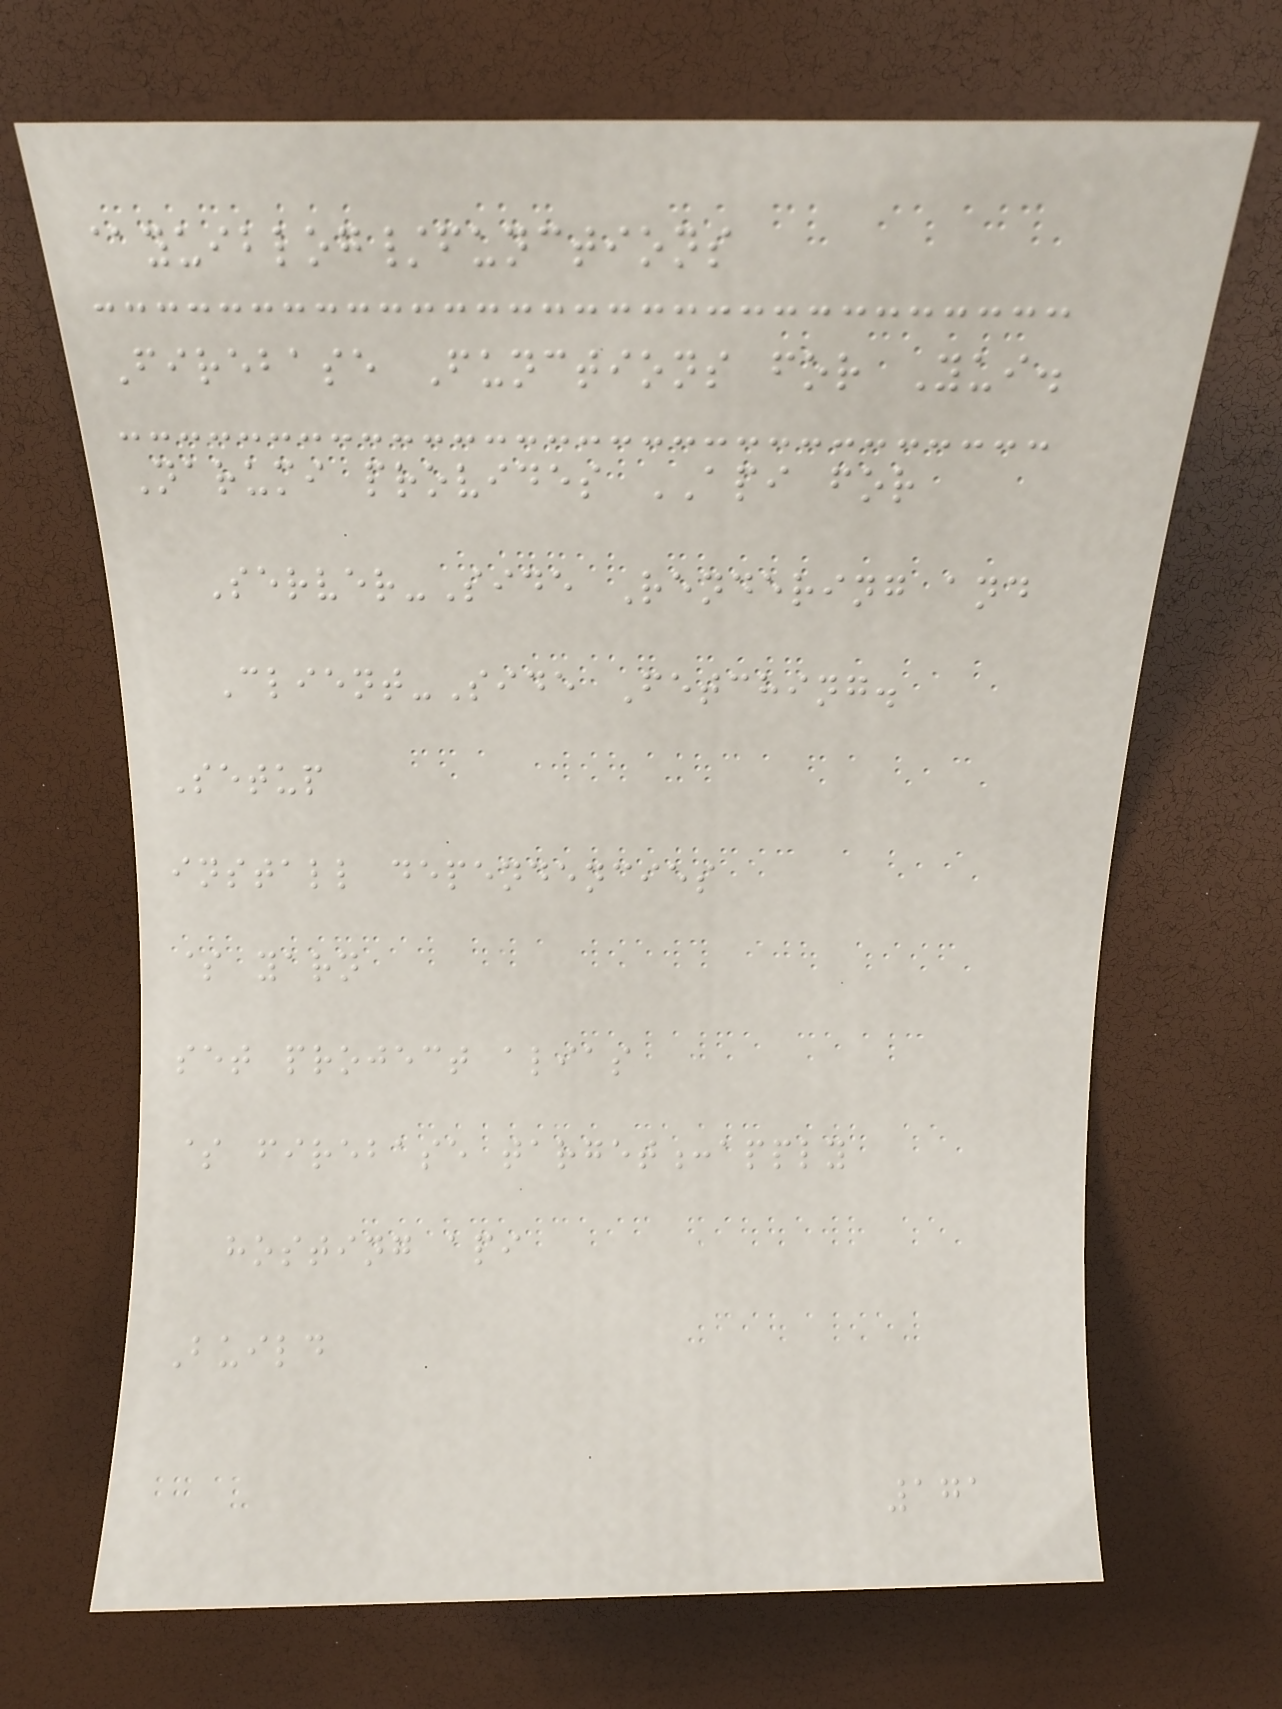@yuiblog/functions
Firebase Functions for Yui.
Narumi provides API for
Server-Side Rendering and
Client-Side Fetching.
Setup
install dependencies
$ yarn
set project alias
$ firebase target:apply
hosting api
Build
171
